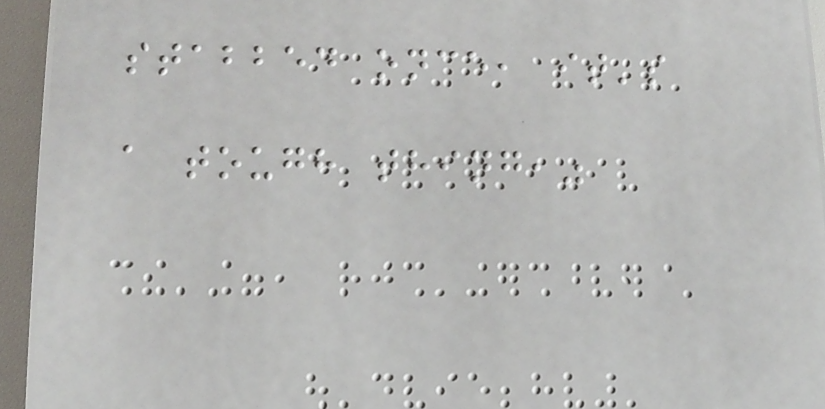stabbed once, it's
a tough thing,"
